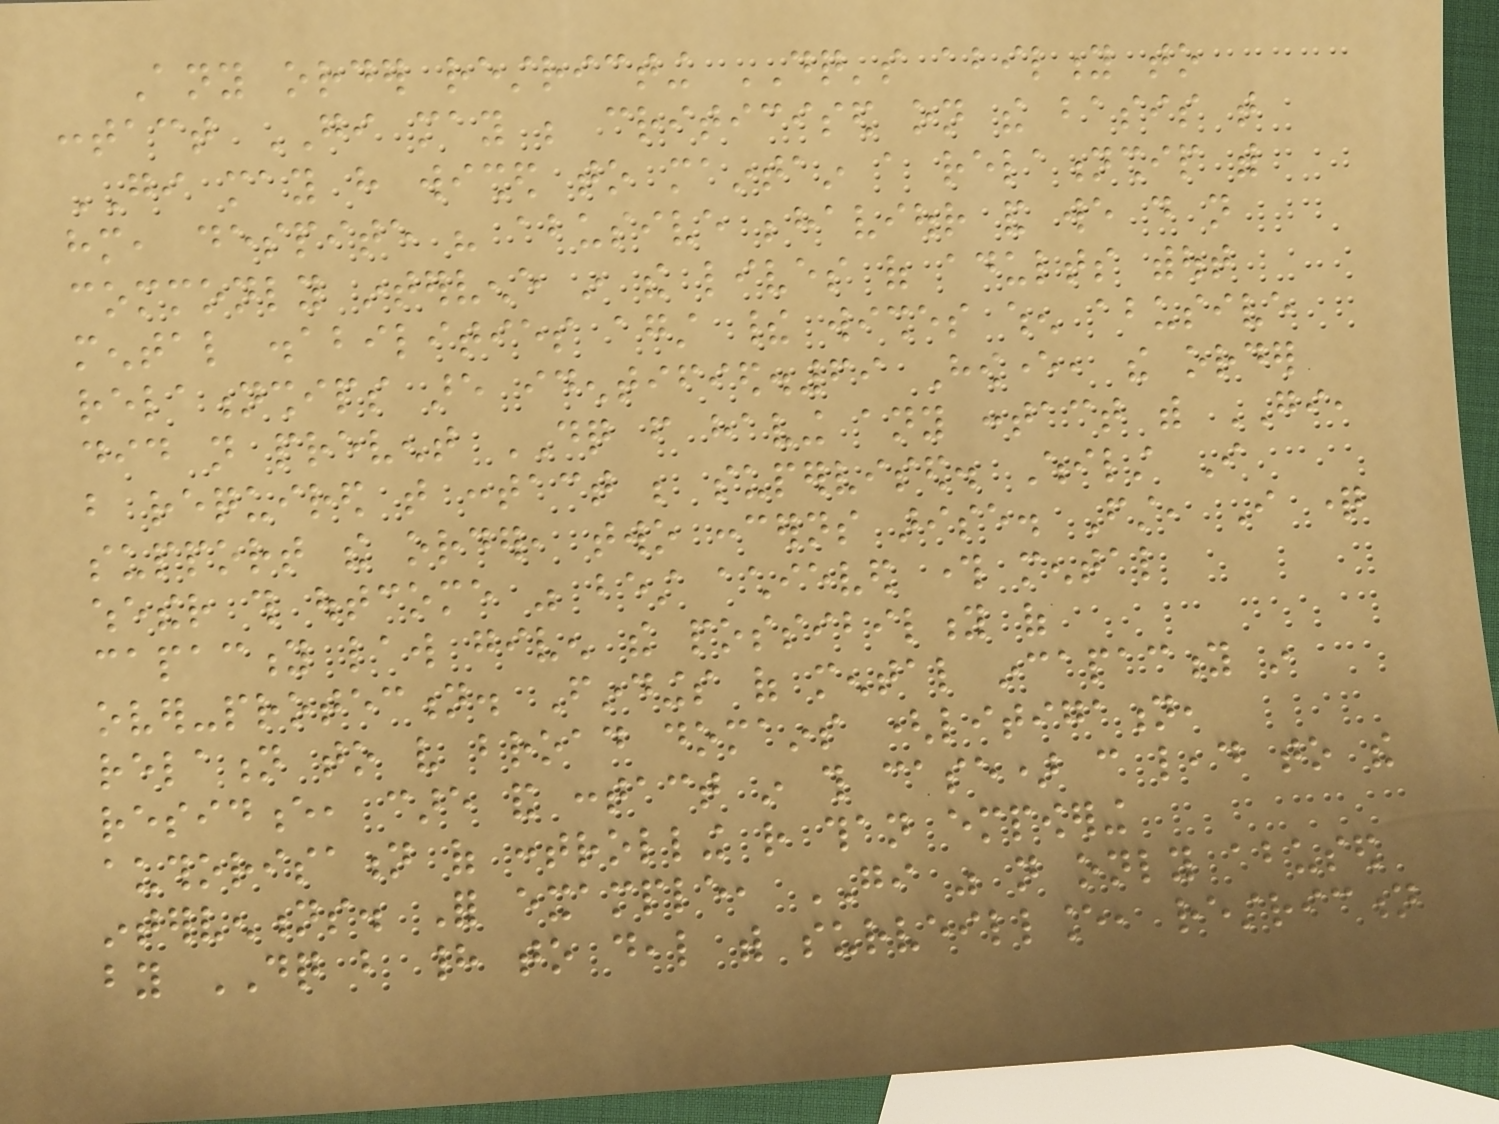Any order restricting DQ's ability to
contact GI may be criticised on the basis that
GI may have wished to maintain a relationship with
him, despite his abusive behaviour and we do not
commonly intervene in the lives of adults without
mental disabilities against their wishes when abusive
relationships are identified.69 However, the order
did not prevent DQ from having any contact with GI,
but required that contact be supervised. Whilst I
support the order, two concerns arise. First, I question
whether this outcome was best achieved through mental
capacity law given the possibility of
over-protection. Findings of mental incapacity in
relation to very broad domains (litigation,
residence, care and contact in this case) can lead to the
authorisation of controlling rather than empowering
interventions. For example, GI was not only abused
by DQ but had to deal with surveillance, restriction
